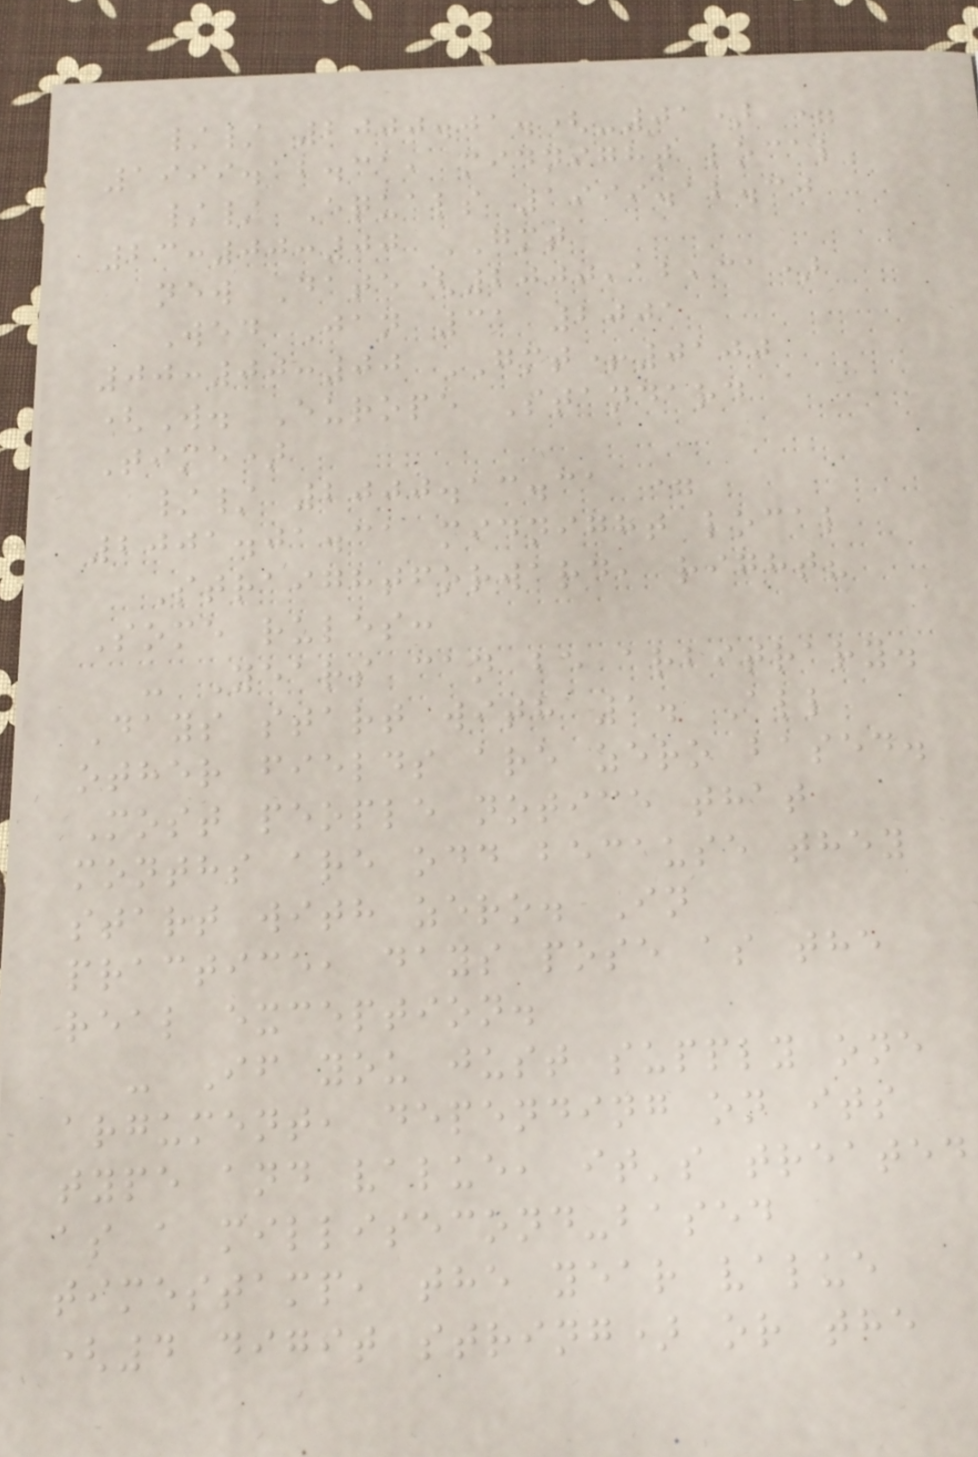// 2000.01.(-01) =
1999.12.31, midnight local
// Equals 1999.12.30
23:00:00 GMT
new Date(2000,12,31)
Wed Jan 31 2001
00:00:00 GMT+0100
(W. Europe Standard
Time)
// 2000.13.31 =
2001.01.31 midnight local
Straightforward, right?
Some rules:
- Years can be arbitrary.
Days start with 1. All
other fields are zero based.
Most people notice that
months are odd because they
start with zero. In
practice, days pose as the
real exception.
- If you just supply one
argument, depending on its
type and value, it's treated
as a millisecond-based
timestamp, the year value
(4 digit string) or the
